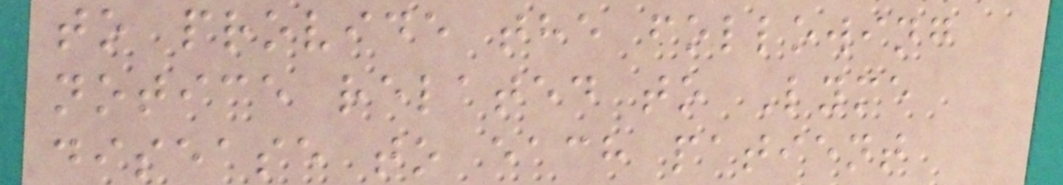to provide the following
notice related to Lyme
disease to each patient
